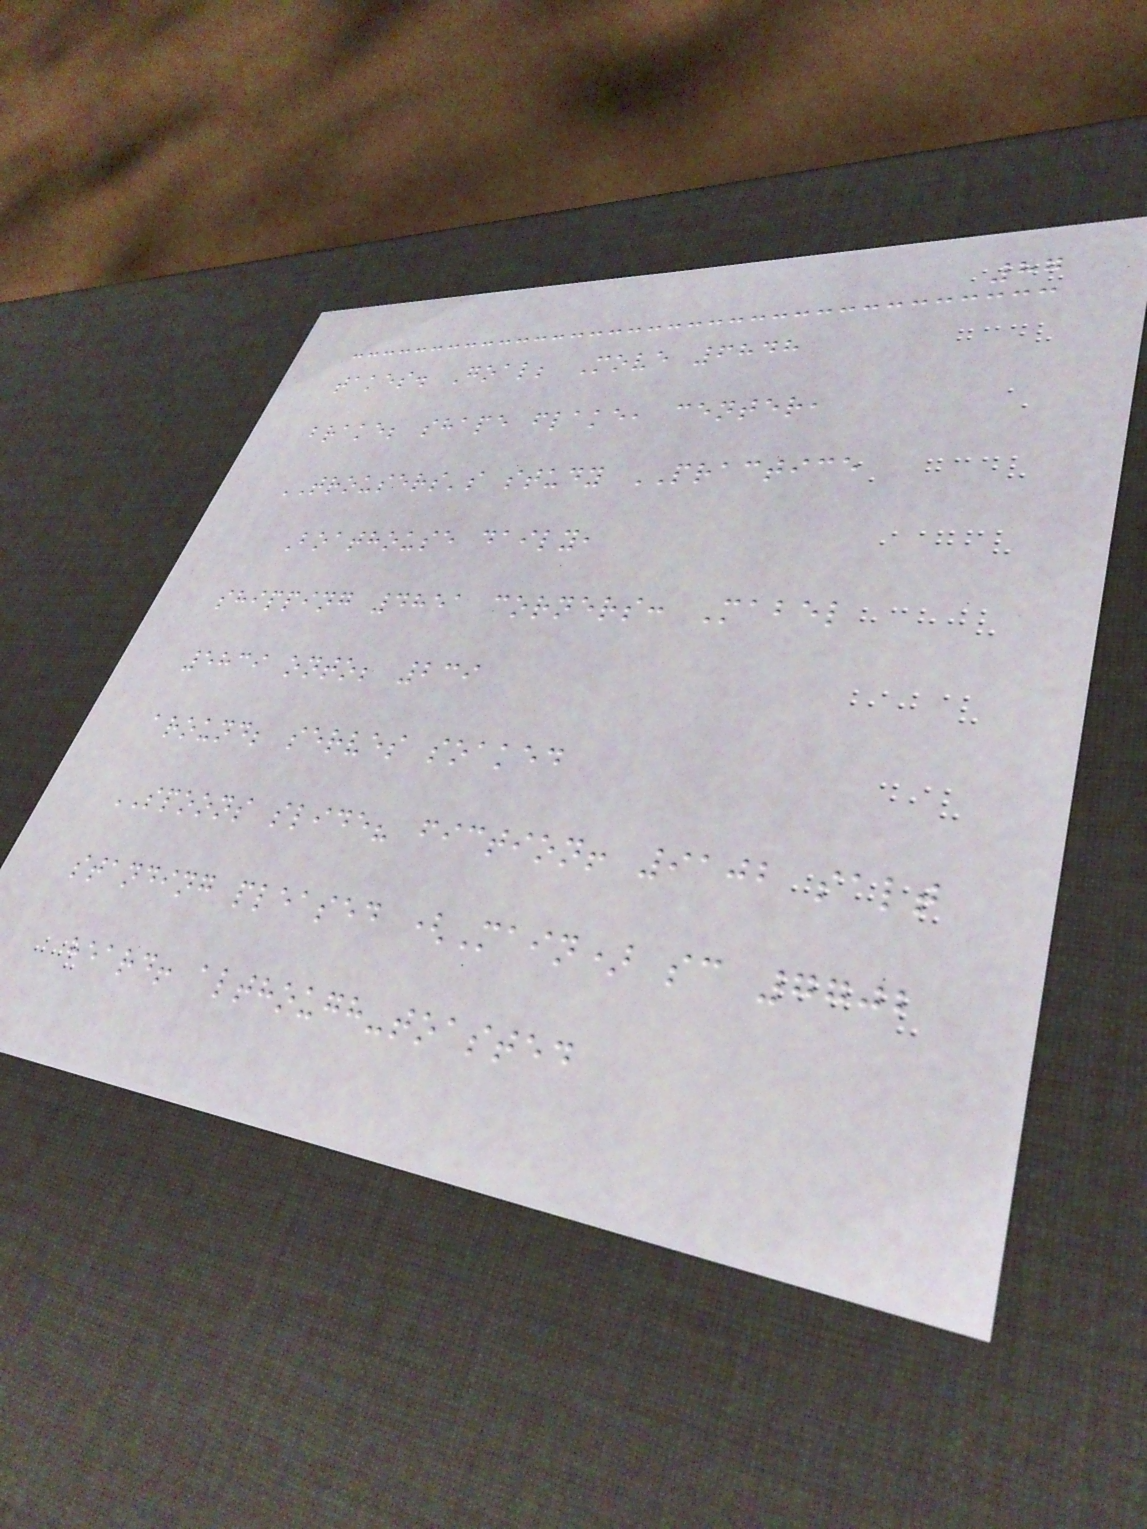87
takes. Goal; Move 6848
brake; shape flake, center,
TROUSERS's study PRACTICE
Boathouse daily,
shipping 4851 corners: Mabel
5839 onto; 239
around; serves soaked
SPOONS slide? fiction! 9102 salt
standing pleased (Main) sc 7702
heard! although-toasted
